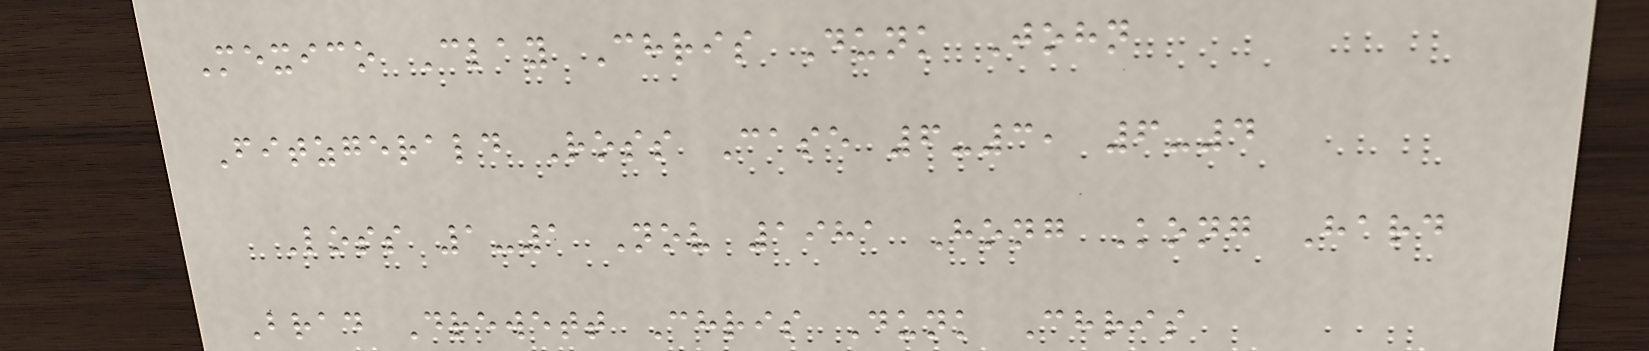Mexico Clay Chris Dunk John
Fitzgerald Ross Case 6-3, 6-4
Loss 1-1 Nov 1981 Hong Kong Hard
Brad Drewett Chris Dunk Chris
